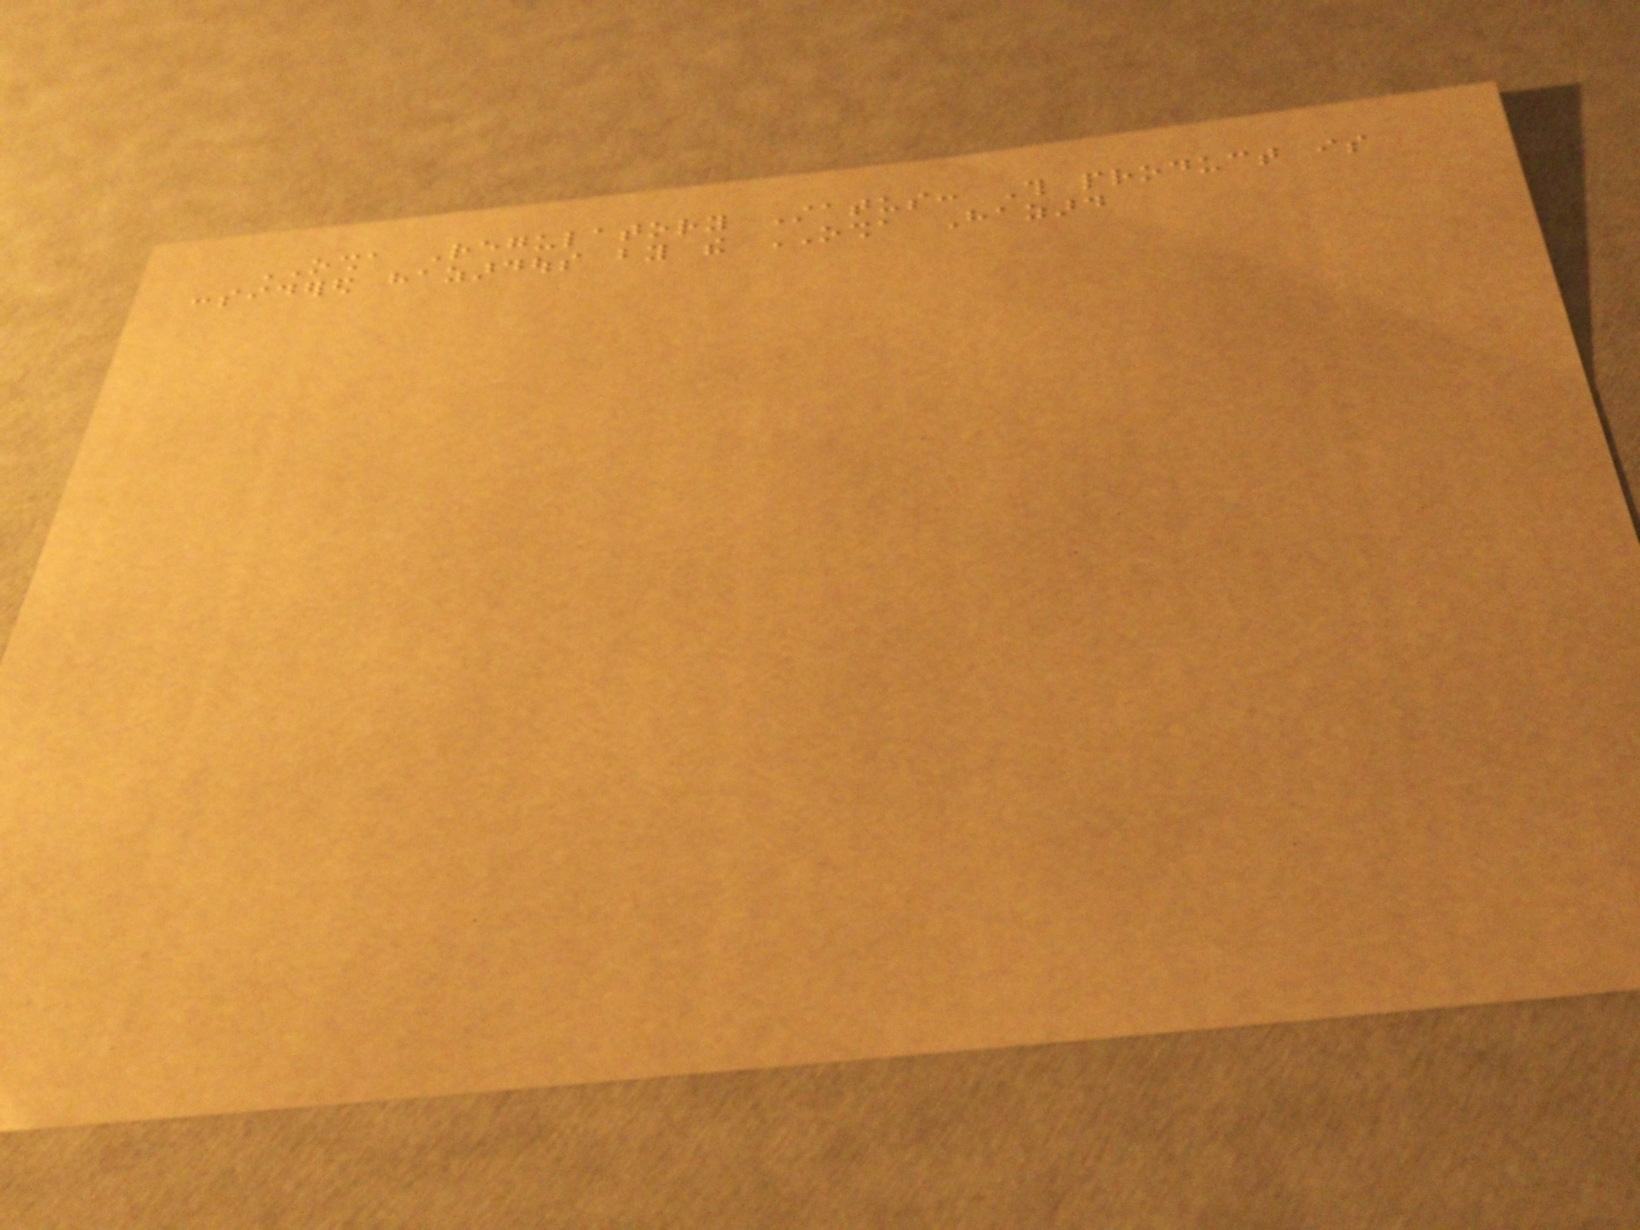OSHA Regulatory Status: This product is
considered hazardous by the OSHA Hazard
